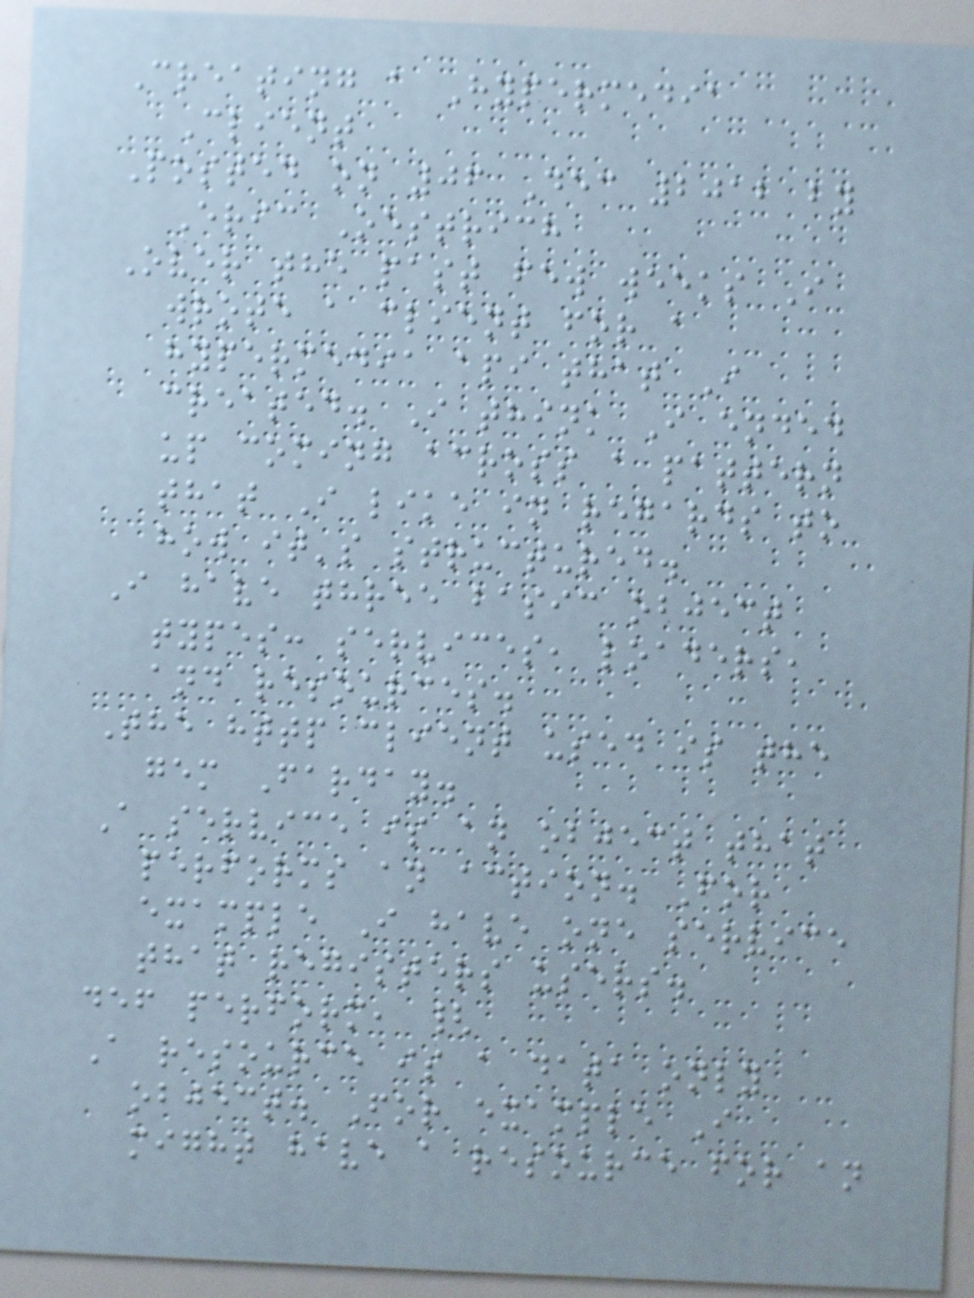Creating a Hypermedia
Client
Posted on 06 Dec 2012 by
Eric Oestrich
Over the past few weeks I
wrote a client for a
hypermedia api that I
created. I think I ended
up coming across a pattern
that I like in regards to
how it's structured.
I have three basic object
types: services, loaders,
and resources.
The http client used is the
gem Farday.
A service is an object that
performs an action. For
example I have one service
that registers users.
def perform, {
A resource is a data only
object. For example I
might have a resource for an
